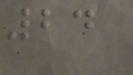24
